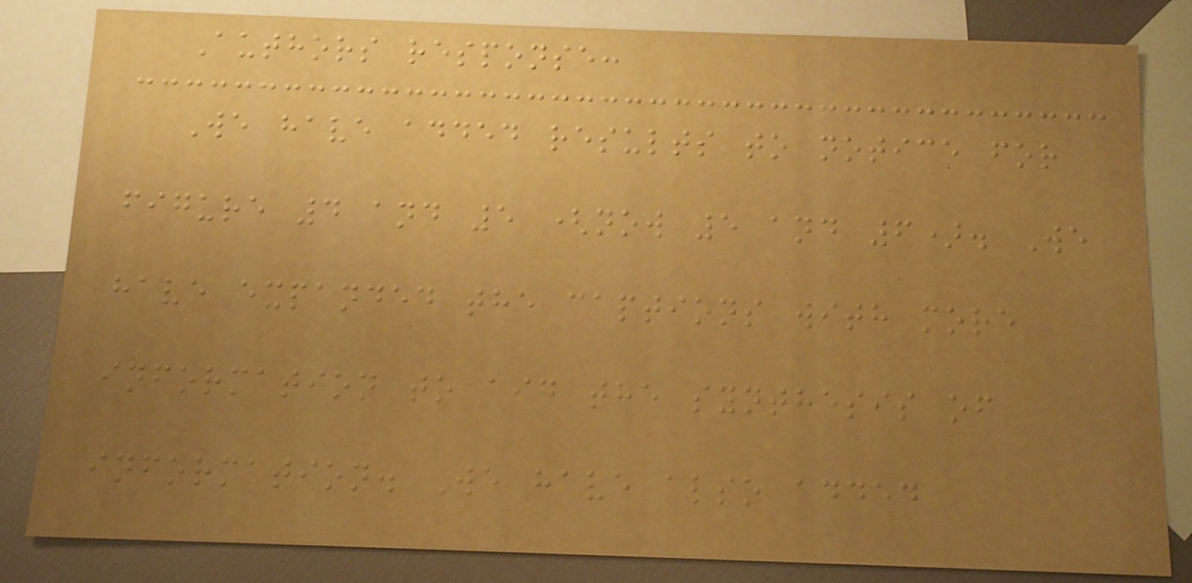Authors response:
We have added results to notice for
figure 4 and 5 (now 5 and 6). We
have expanded the captions with more
information to aid the synthesis of
information. We have also added
